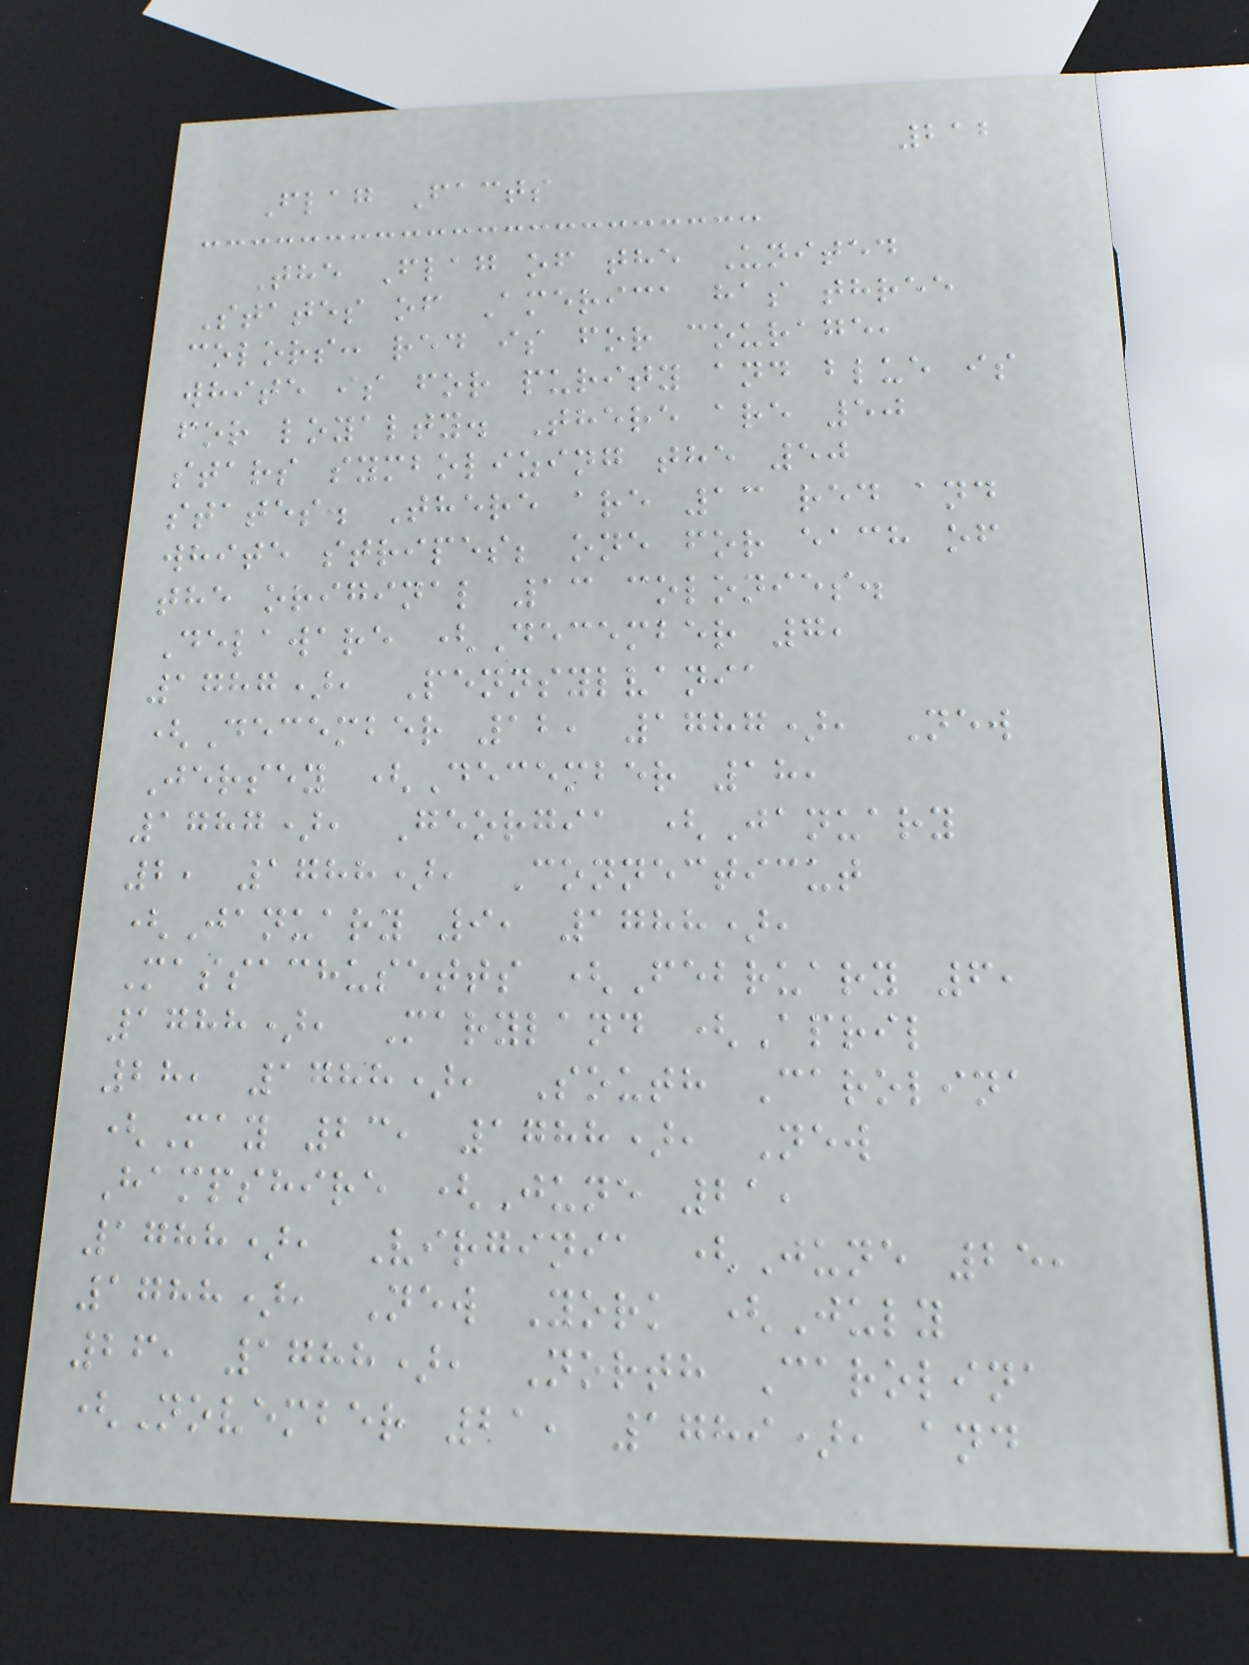212
Flag Facts
The Flag of the United
States of America has three
colors: red is for courage,
white is for purity and blue is
for loyalty. There are 50
stars symbolizing the 50
states. There are 13 red and
white stripes; one for each of
the original 13 colonies.
Delaware (December 7,
1787), Pennsylvania
(December 12, 1787), New
Jersey (December 18,
1787), Georgia (January
2, 1788), Connecticut
(January 9, 1788),
Massachusetts (February 6,
1788), Maryland (April
28, 1788), South Carolina
(May 23, 1788), New
Hampshire (June 21,
1788), Virginia (June 25,
1788), New York (July
26, 1788), North Carolina
(November 21, 1789), and
